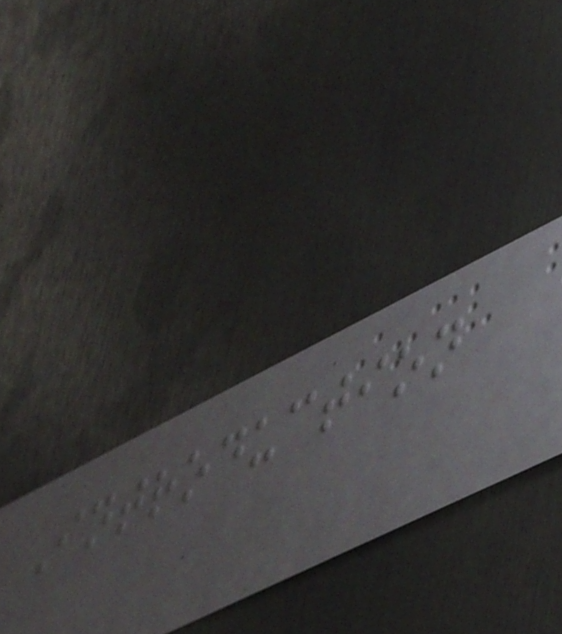Introduction
